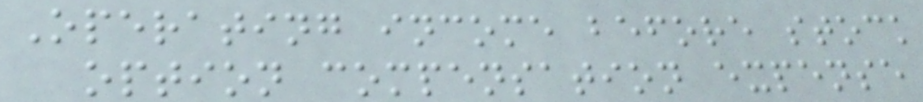Operating income before stock
option compensation expense
